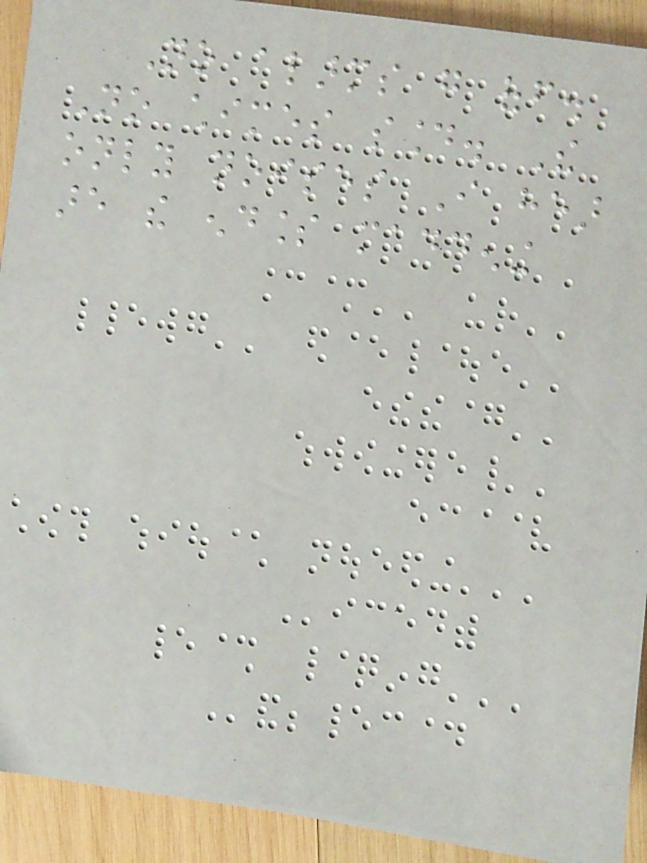No alarms go off.
No chimes sound. The
only noises I hear
are the endless maddening
